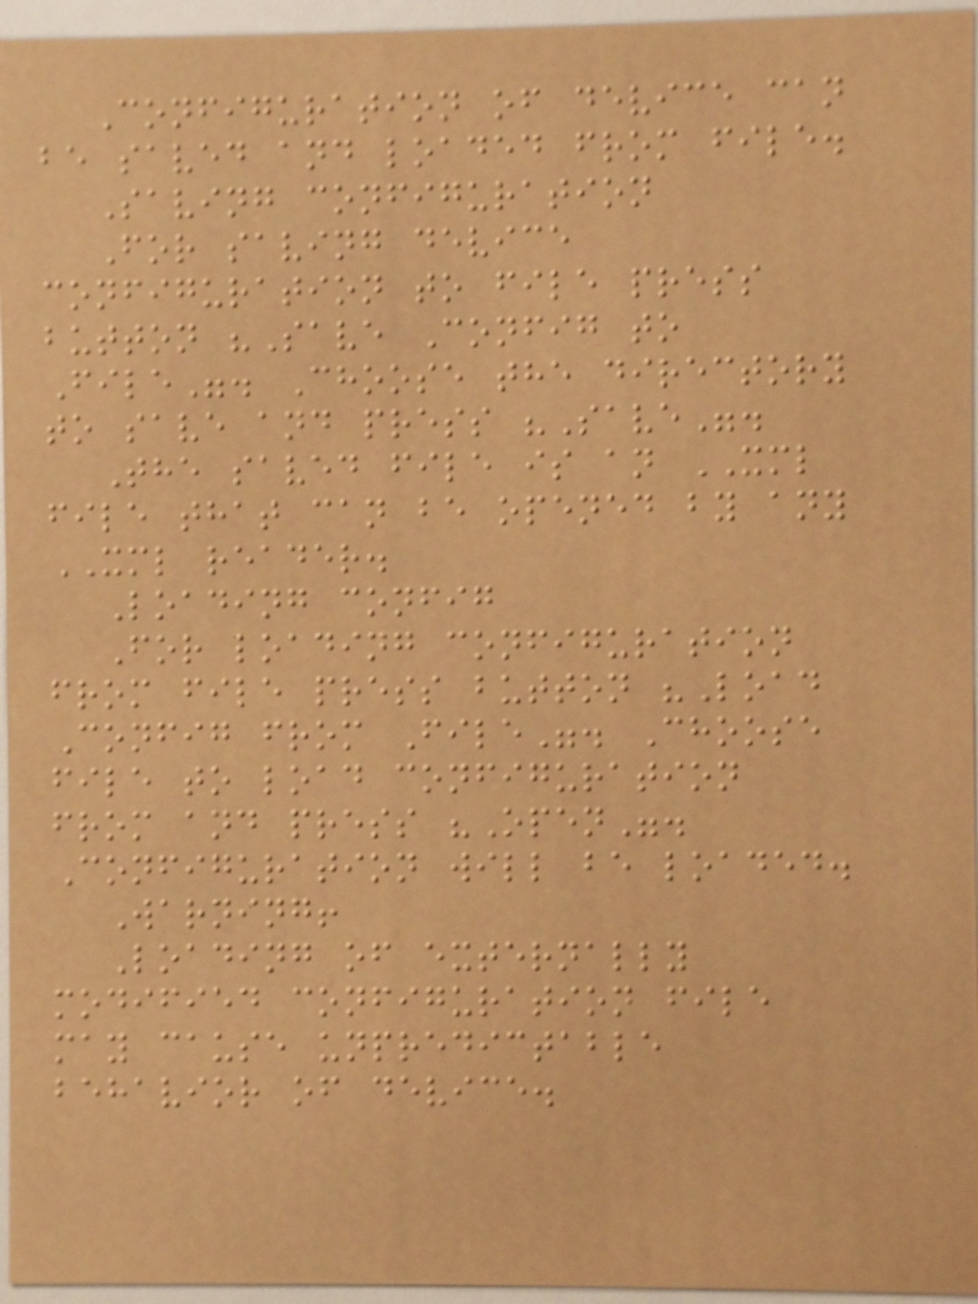Configuration of device can
be saved and loaded from file.
Saving configuration
For saving device
configuration to file press
button "Save Config to
File". Choose the directory
to save and press "Save".
The saved file is an XML
file that can be opened by any
XML reader.
Loading config
For loading configuration
from file press button "Load
Config from File". Choose
file to load configuration
from and press "Open".
Configuration will be loaded.
Warning!
Loading of externally
modified configuration file
may cause unpredictable
behavior of device.
